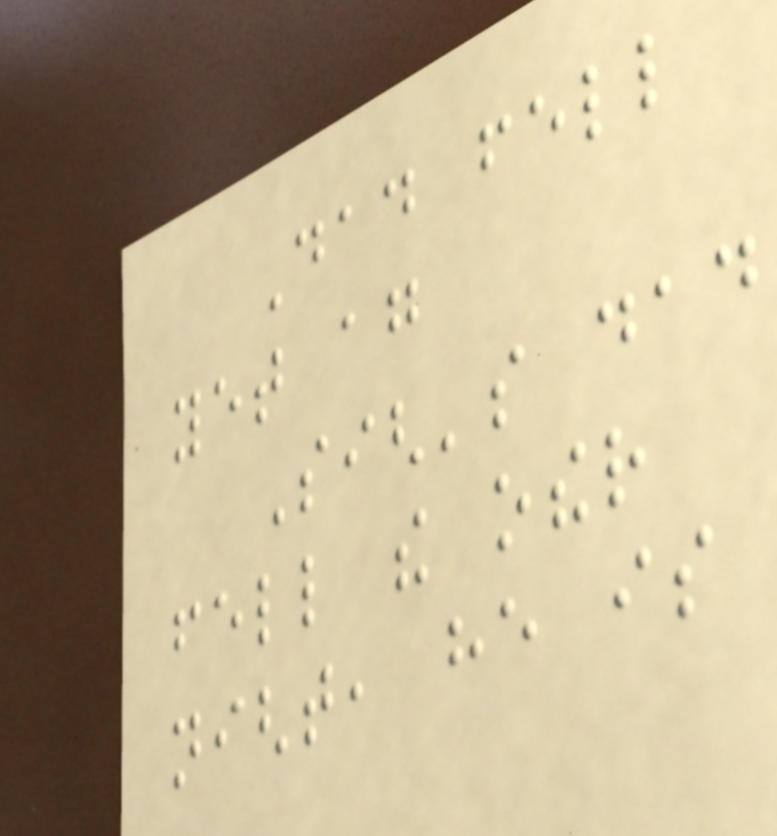Dad fell
yet again
Sigh's dad
fell the other
night, he is
